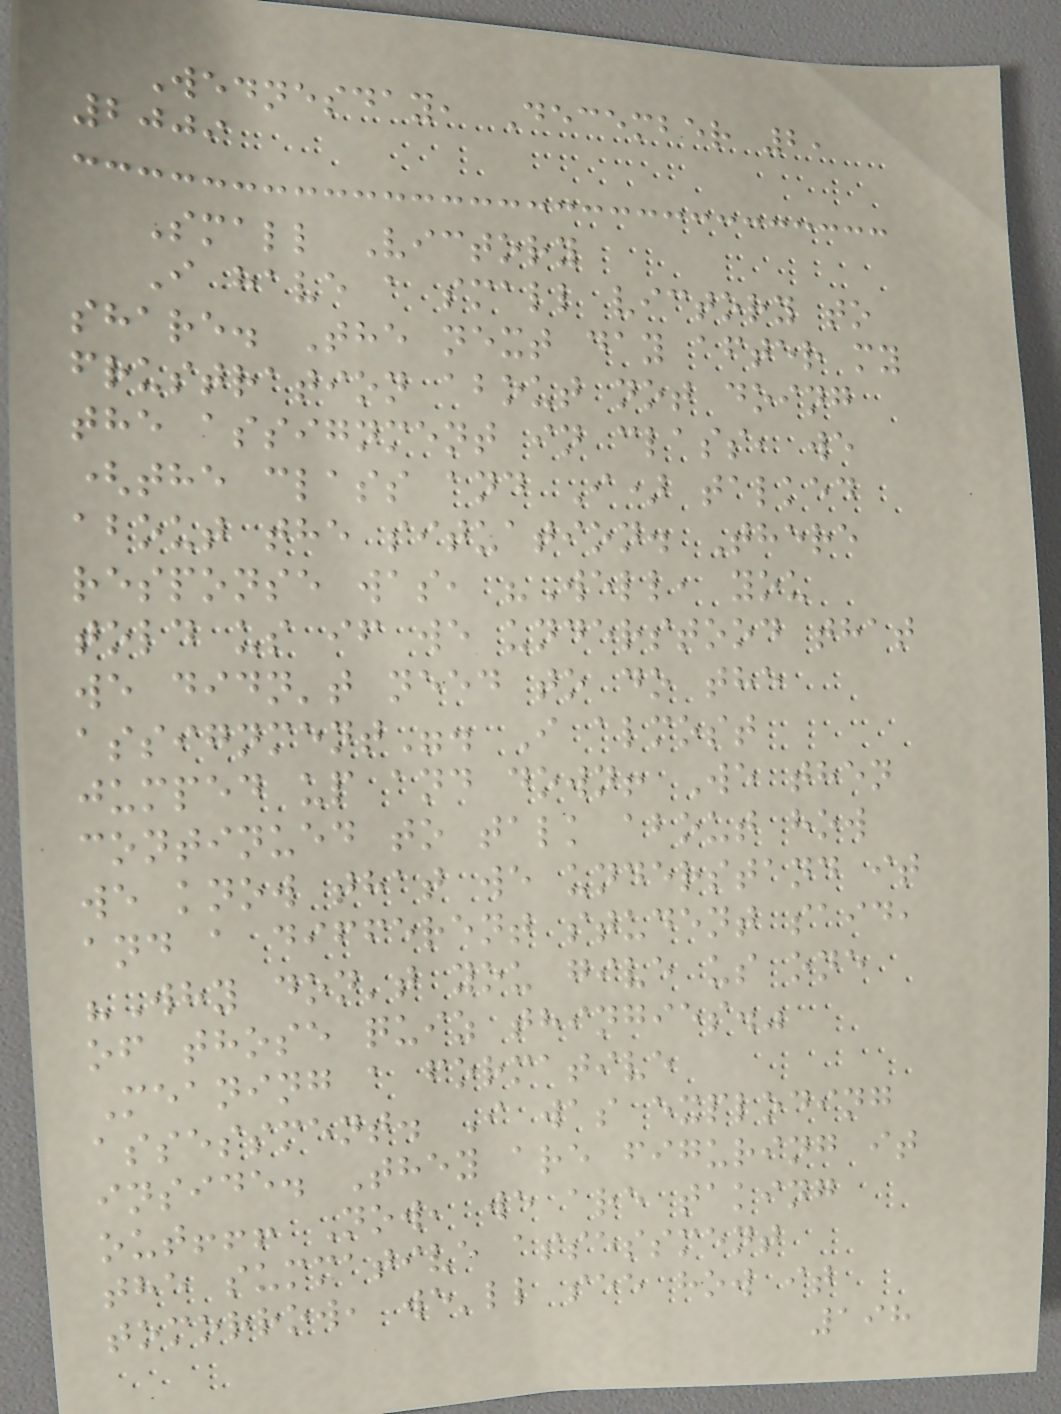Wednesday, December 2,
2009
Small Victory
I have a small victory to
share. The next day after my
frustration about not doing
the assignment in class, we
(the class and I) talked
about the situation. There
response was, "Well, you
told us if we understood that
we didn't need to do the
assignment". I almost
jumped up and down! We then
continued to talk about how
we know that we understand it
and a different student said,
"Why don't you give us one
of those quiz thingies."
Meaning a formative
assessment. I was exploding
inside. They are figuring it
out!!! Now, we are taking
the summative assessment
tomorrow, we'll see how it
198
